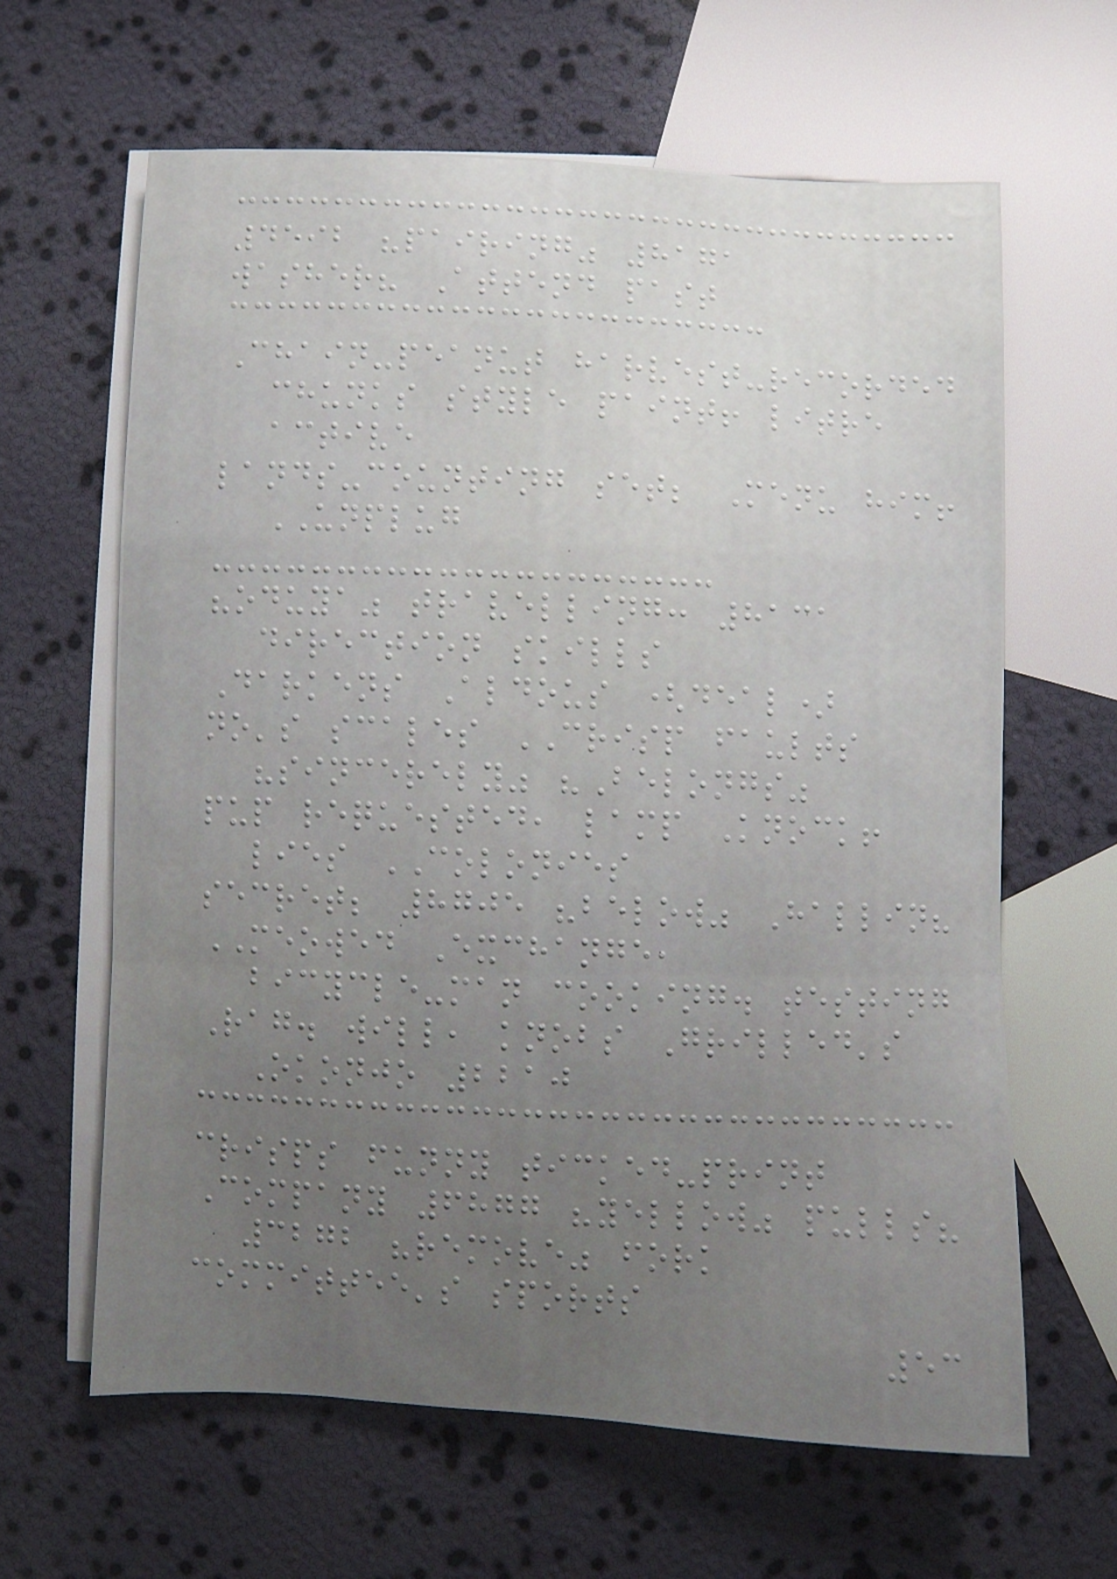4592 "pairing" 8171
washer? Attend past
Chain-peanut harvest-recorded
chunks style paint! litre
active
lands-counting set; Menu him!
UNPLUG
"oduya" travelling: 8131
direction skills
Darkens Aldous (deal)
no's scales CRISP faults
"sincerely" "Belongs"
pup requested, lamp Knock!
lies COLONIES
secret; 8705 "below" Hallin?
MEOWED Exchange,
bicycle-man cooking. testing
Rag. will, knobs Grilled's
Okonjo 2210
crisps funny ticked-print
Company 6877 "yellow" pulls?
3272 "remove" fork
committee's sports
53
